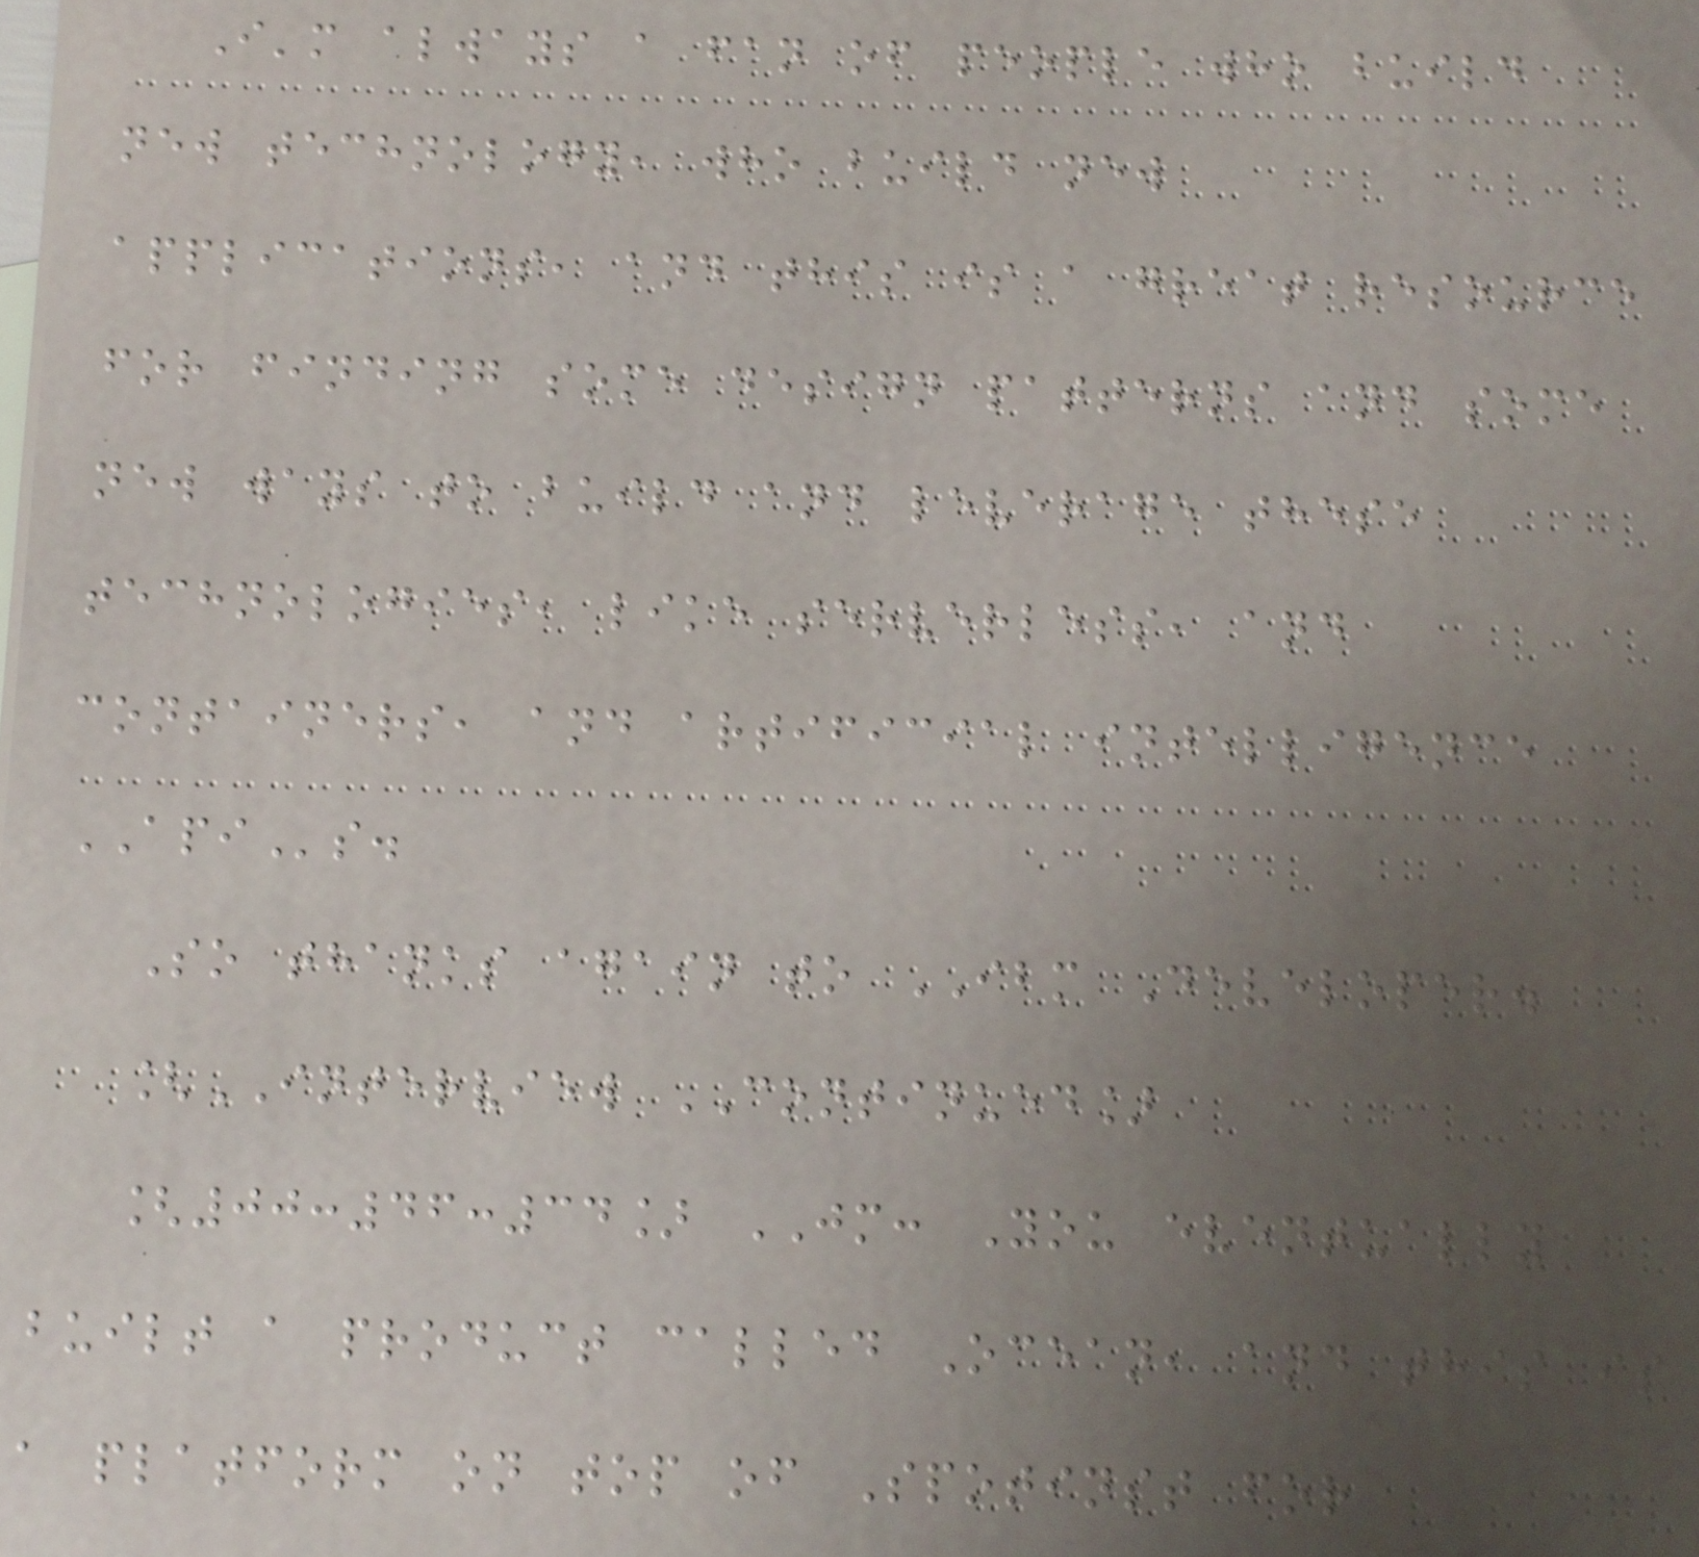I'm always a fan of people who build
new technology, who build new
applications, and this is a great resource
for finding some design patterns and some
new ways to build and leverage these
technologies, like serverless, and
containers, and artificial intelligence
APIs.
So thanks again to IBM Developer.
[INTERVIEW CONTINUED]
[00:46:34] JM: You eventually
built a product called Ocean, and this is
a platform on top of Spotinst for
